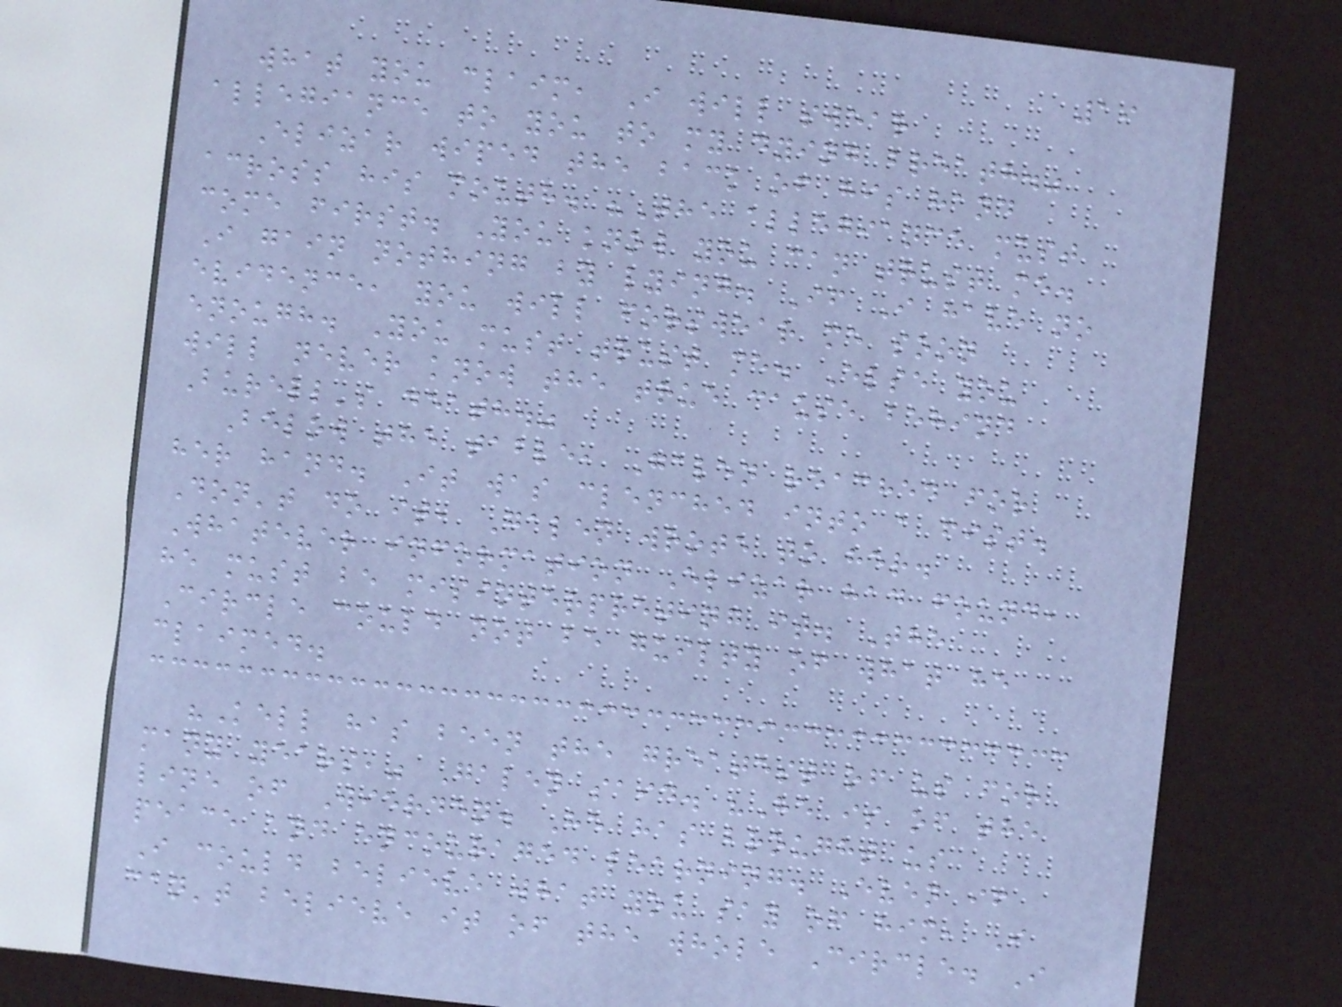19
what you claim, I will swear
allegiance to you to my dying breath."
Elizar wiped the back of his hand
across his mouth. "The allegiance must
come first. You know you can trust me.
I gain nothing by lying. If I have no
evidence, you will forswear me soon
enough. You must trust me. Else you
will never know the true cause behind
Burell's death."
Below the table, Galen reached for
her hand. It was clenched into a fist.
Don't do it, Galen wrote to her.
Whatever information Elizar had found,
he must be misinterpreting it. The
Circle could not be guilty of what he
claimed.
"Kell has been the greatest of us for
many years," Galen said. "He is of the
line of Wierden. He has brought us
peace and encouraged learning. Even if
I could believe what you say of him, I
can't believe it of the whole Circle. I
